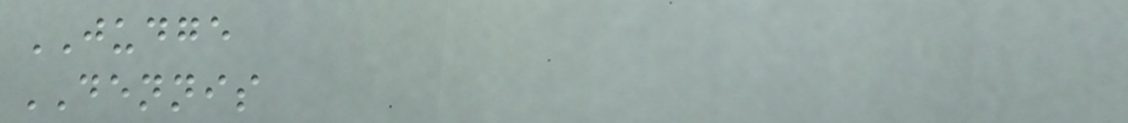JUDGE
DENNIS
